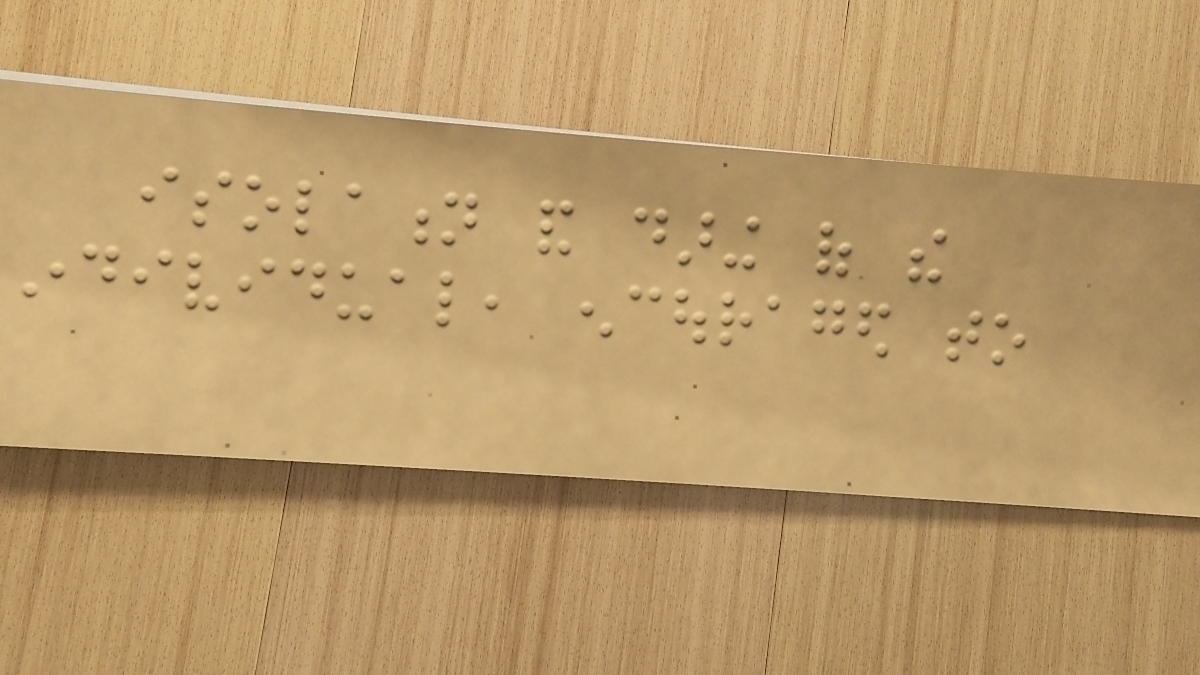isolation and daring of the
individual, encouraged to
